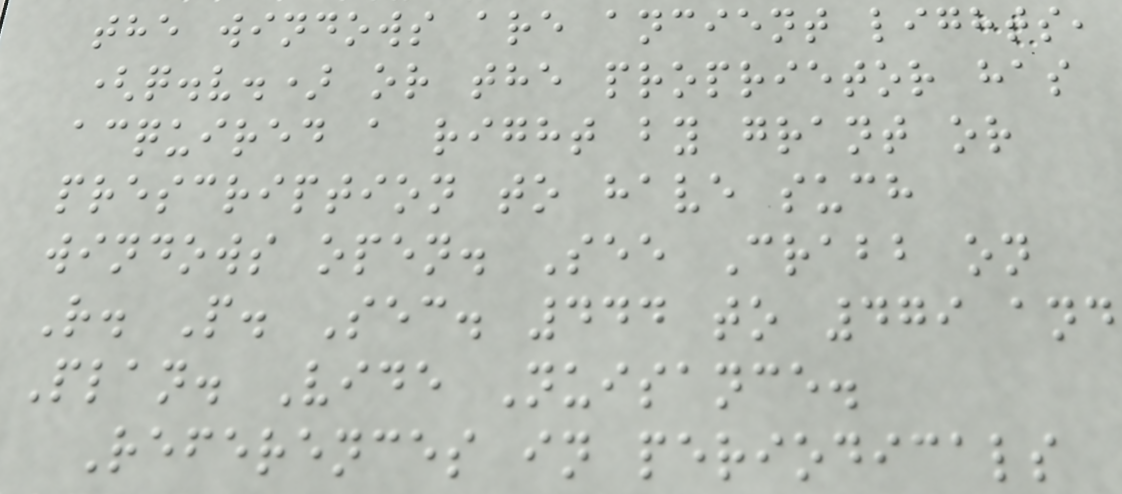the windows are ancient lights,
(q.v.) or the proprietor has
acquired a right by grant or
prescription to have such
windows open. See Crabb on
R. P. Sec. 444 to 479 and
Plan. Vide Nuisance.
References in periodicals
